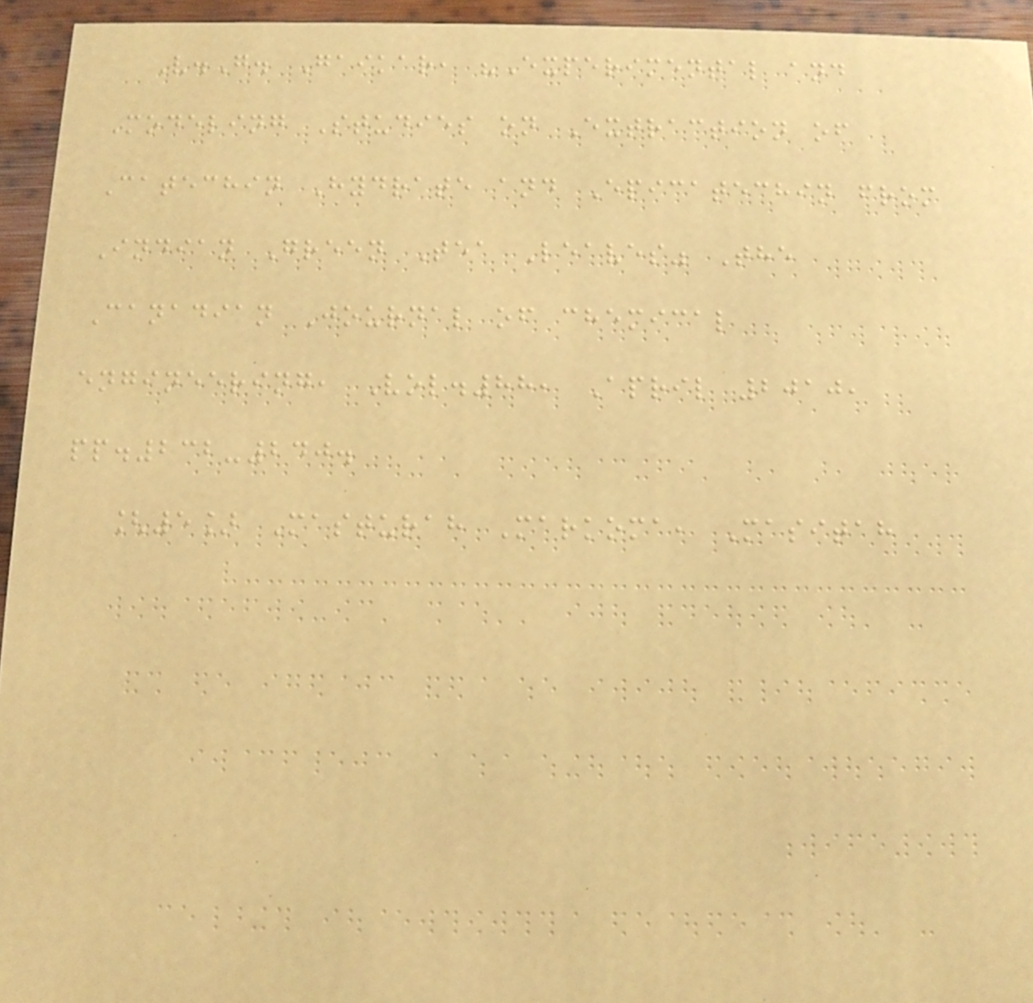V.G. Gaikar, "Experimental and
Modeling Studies on Extraction of
Catechin Hydrate and Epicatechin from
Indian Green Tea Leaves" The
Canadian Journal of chemical
engineering, Vol.88, April 2010,
pp.232-240.
[5] Masturah Markoma, Masitah
